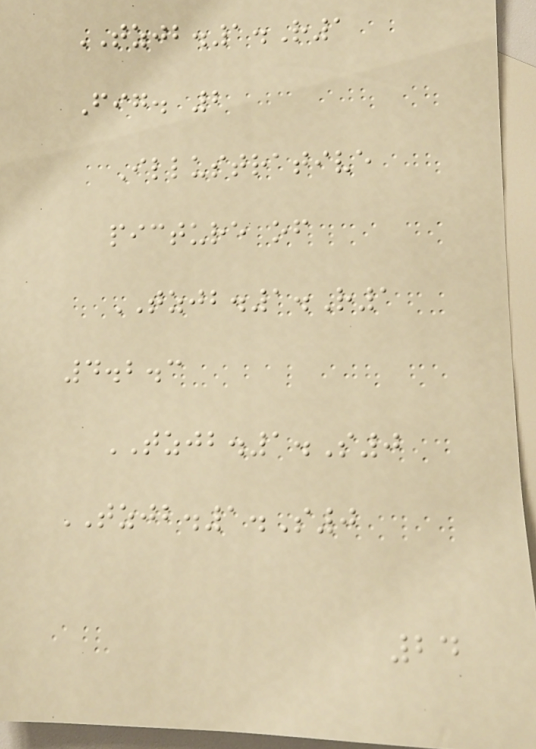TZJB.1.R1
Fig. 2
Illustrative
picture of
TZJB.1.R1
4.2.3
TZJB.1.S0
TZJB.1.S0
24
